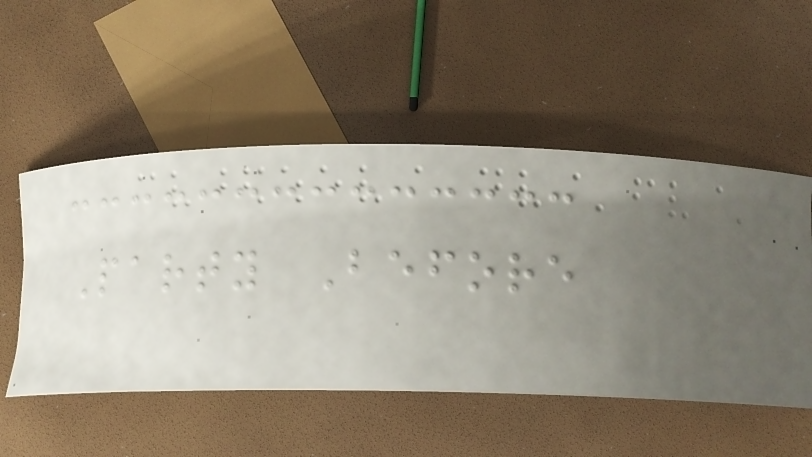Party Before
